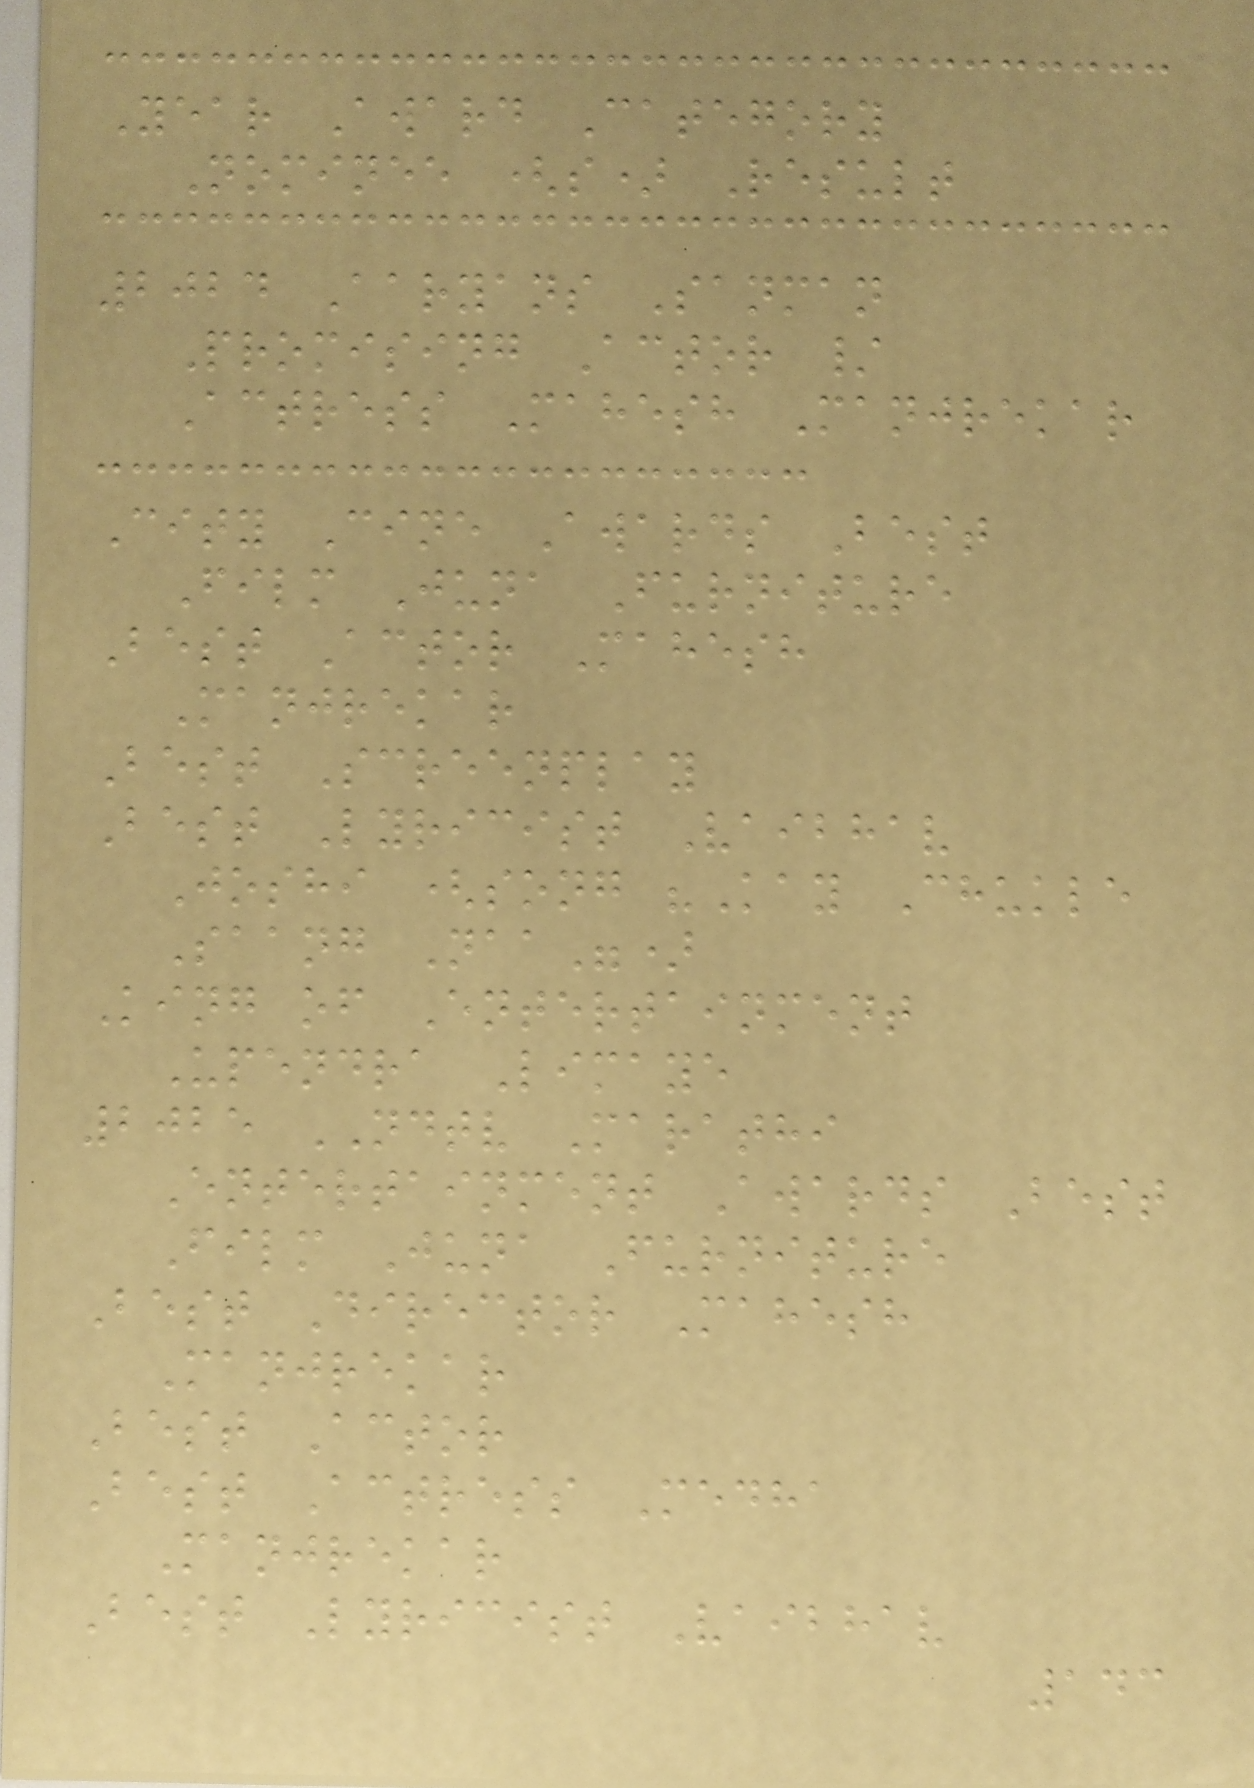Year Award Category
Nominee (s) Result
2024 Aaryans Sanman
Promising Actor /
Actress Mahesh Manjrekar
City Cine Awards Best
Film Juna Furniture
Best Actor Mahesh
Manjrekar
Best Screenplay
Best Lyricist Vaibhav
Joshi (song "Kay Chukle
Saang Naa")
King of Entertainment
Upendra Limaye
2025 NDTV Marathi
Entertainment Awards Best
Film Juna Furniture
Best Director Mahesh
Manjrekar
Best Actor
Best Actress Medha
Manjrekar
Best Lyricist Vaibhav
143
